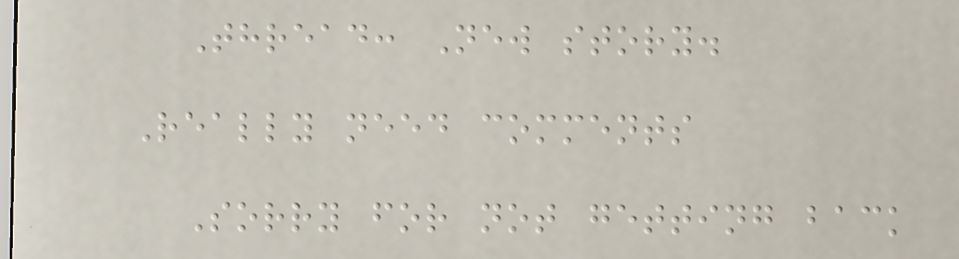Thread: New story.
Really need comments
Sorry for not getting back
